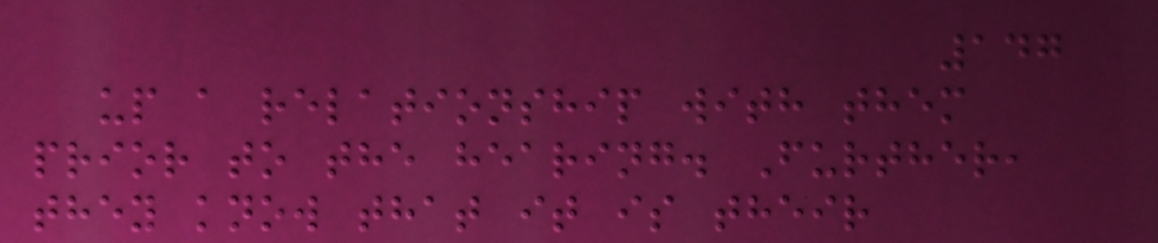147
up a relationship with them
prior to the hearing. Further,
they know that it is their
